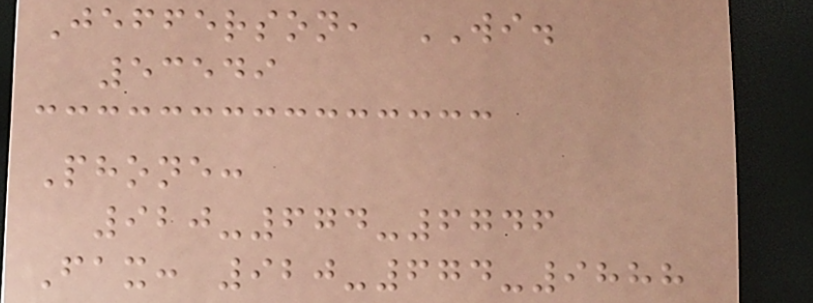Jefferson, WI.
53549
Phone:
920-674-6746
Fax: 920-674-9888
